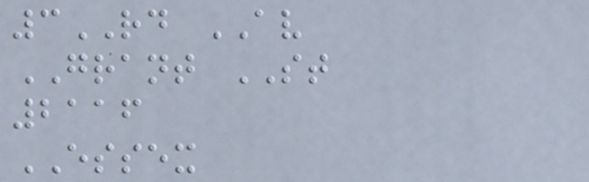3RD AV
GRANT ST
2116
ESSEX
